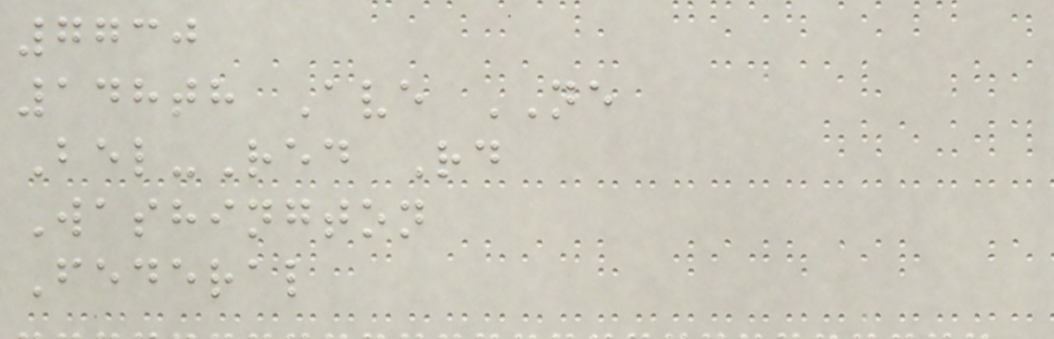7730
148th Ave NE
Bel-Red Rd
Washington
Federal
